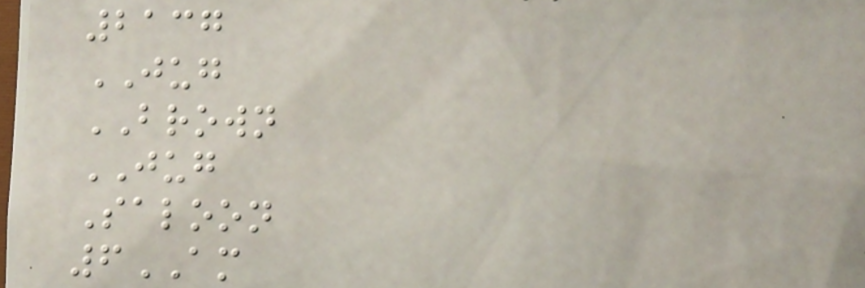2137
JUG
BROWN
JUG
Saloon
6AM
